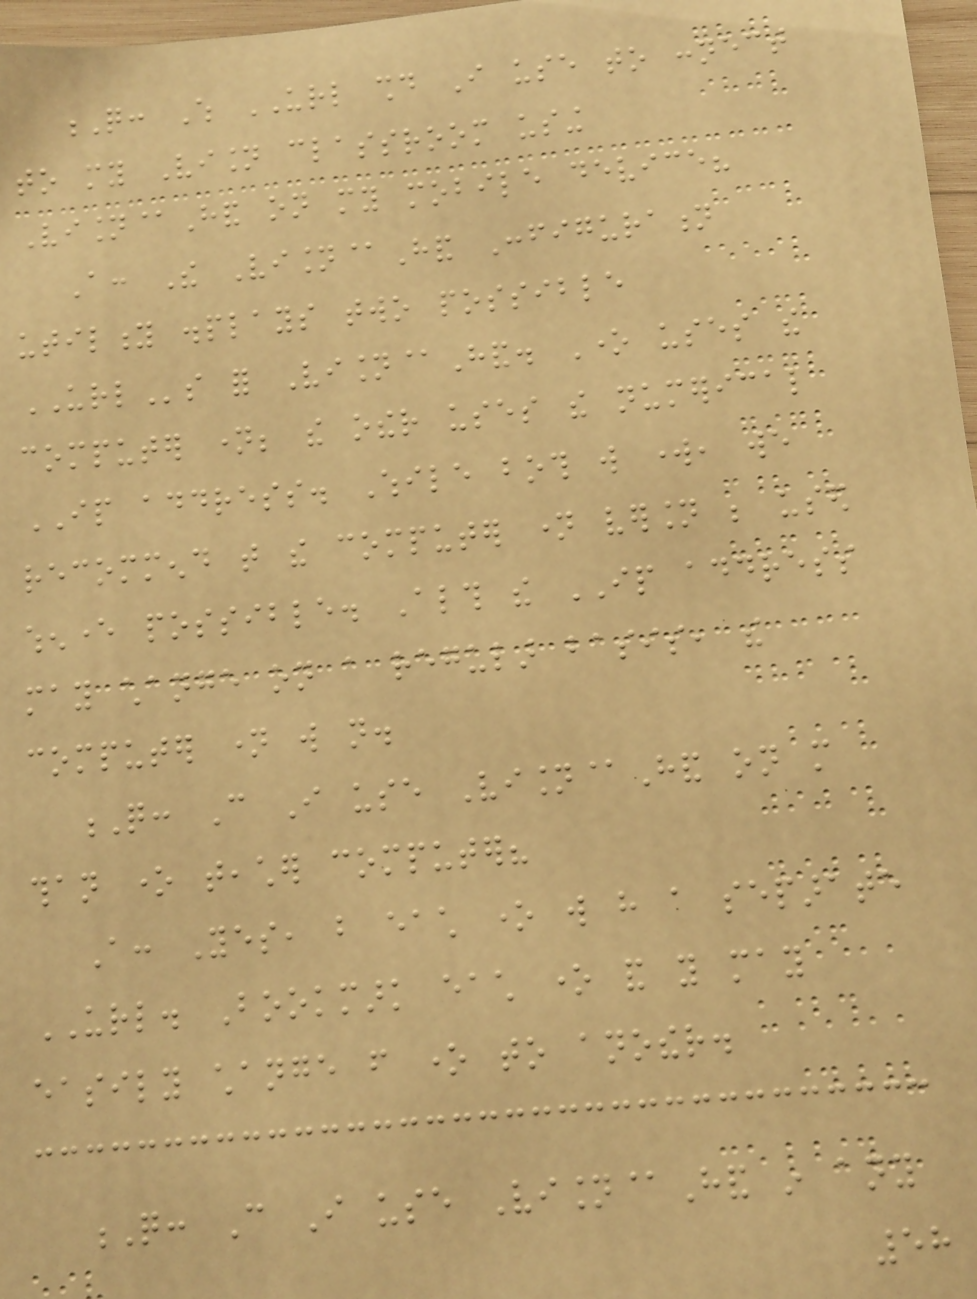Q: Which URL should I use to connect
to my Vision classroom using
Vision@Hand on my mobile device?
A: The Vision@Hand Configuration
utility displays two possible
URLs for Vision@Hand. One uses the
computer name; the other uses the numerical
IP address. While both will work, we
recommend that the computer name version be used
whenever possible. Although the IP address
may change on a regular basis, the
computer name will not.
Q: Can I use Vision@Hand on more
than one teacher computer?
A: Yes, but each one will have a separate
URL. Bookmark each one and you may
easily change from one to another.
Q: Can I use Vision@Hand in any
58
